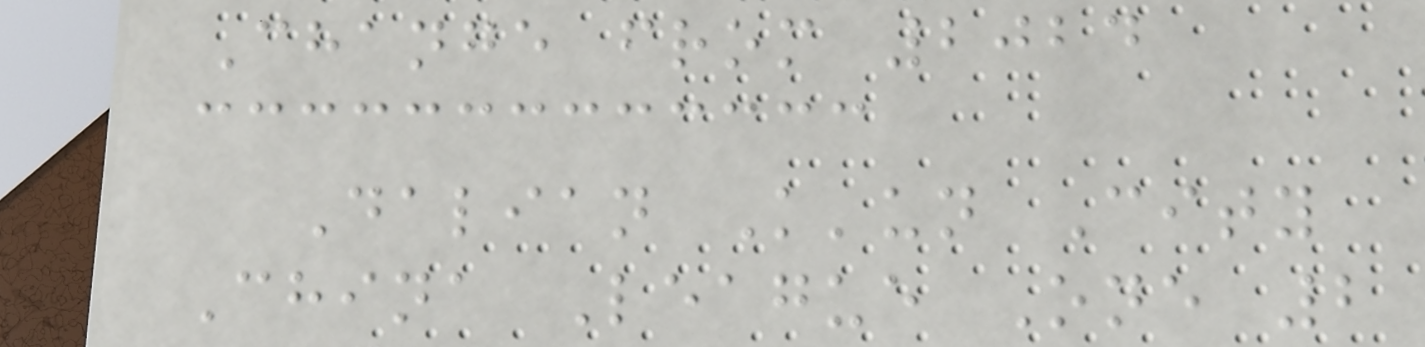Change from 2024
Dalian K'un City
China League One 2
